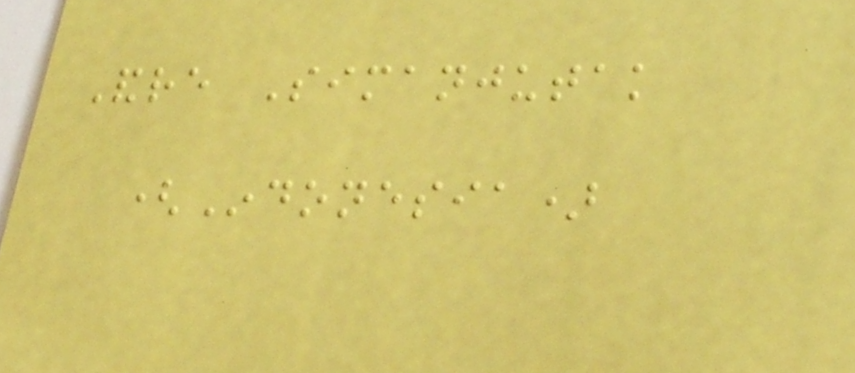Andre Simanjutak
(Indonesia)
